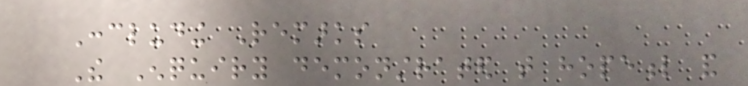Concluding Remarks
The Enquiry demonstrated that hopeful and
